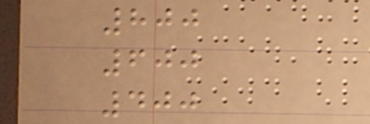800
600
400
